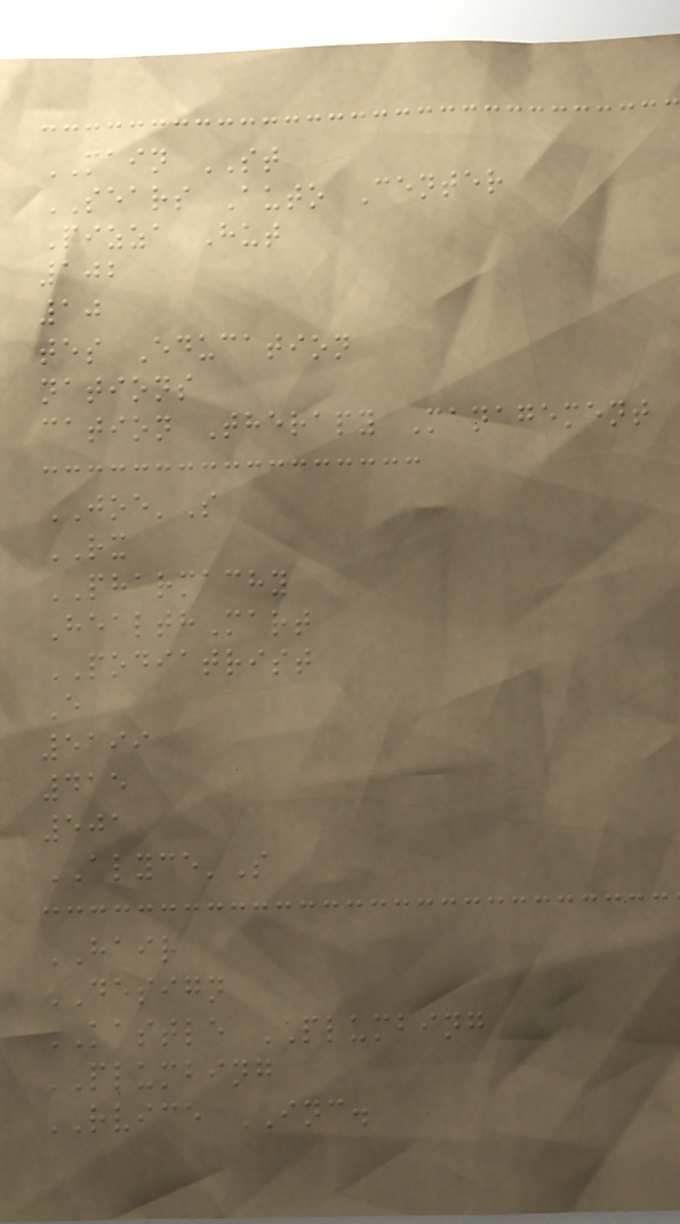MAIN ST
SEARS Auto Center
Pizza Hut
102
10
tes Education
nations
cation Therapy Management
JOE'S
RX
PHARMACHY
HealthMart
PODIATRIST
E
5199
415
501
ALYCE'S
HAIR
DESIGN
KASTLE PLUMBING
PLUMBING
RVICE INC.
